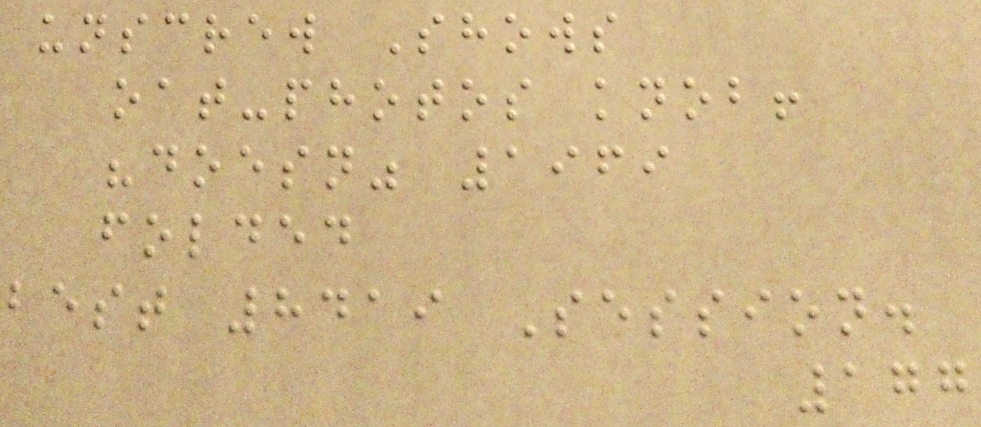unscrew Shows
oat-photos knob!
"doesn" 1969
folded
best 8419 Session.
177
